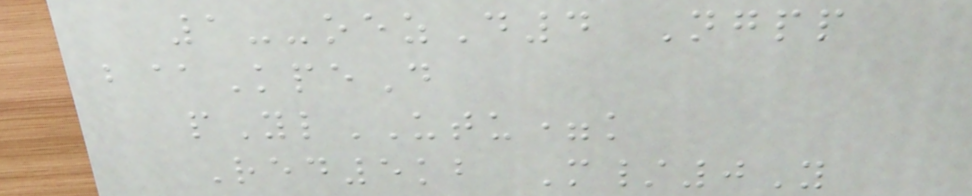1--oezD4 Ngpp
b@KpeD
pYlUTU=k
Red5kb M/0Y
